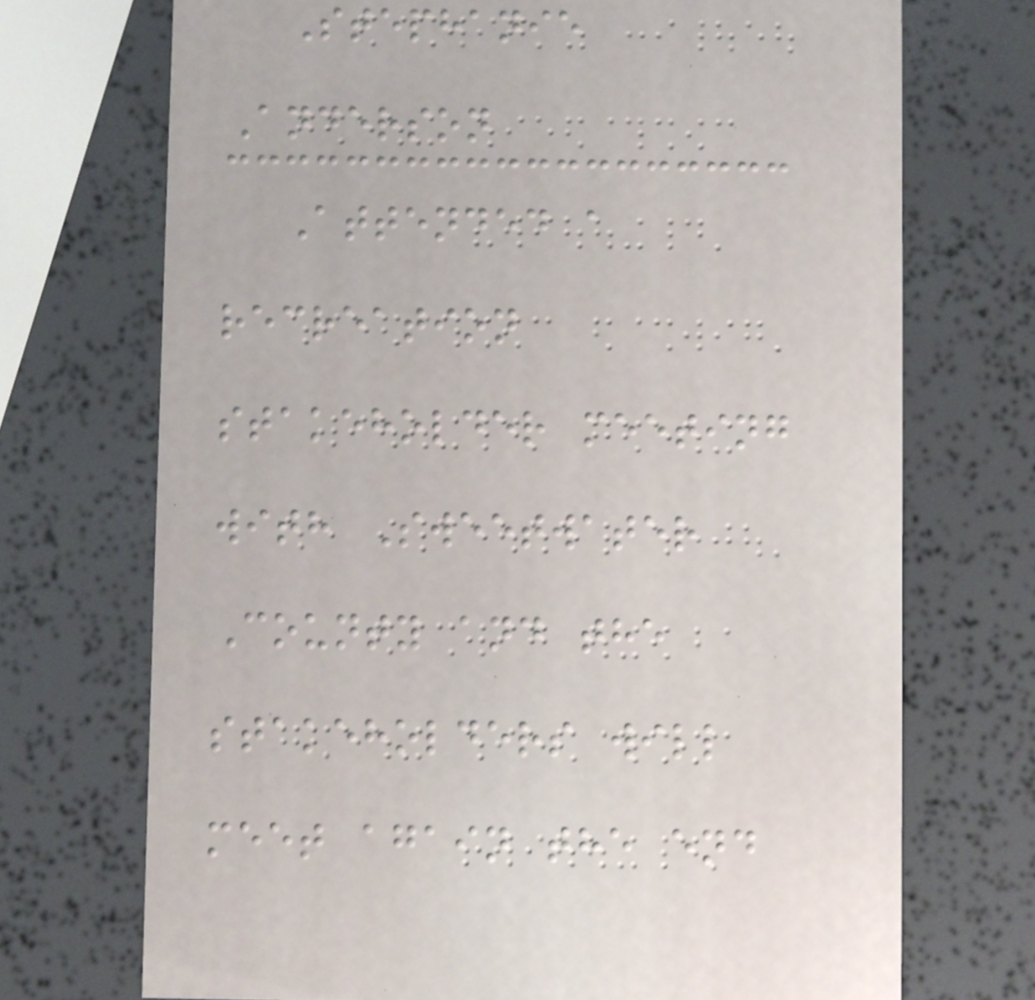Stephanie
Anderson
Attended a
recreation
stakeholder meeting
with Sweetwater
County and the
stakeholders will
meet again the end
